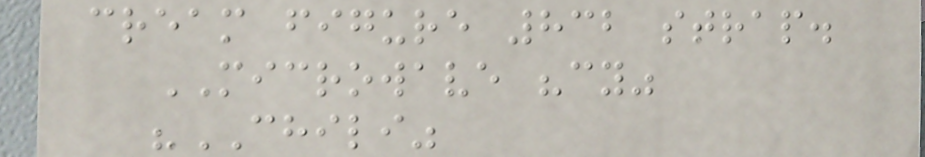cream figure 832 strap.
MICROWAVE "cy"
"CHILI"
